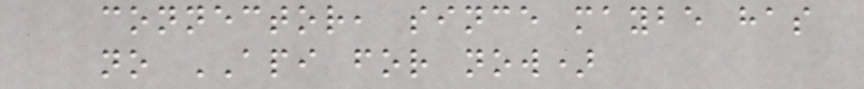connector, since maybe has
no API for now)
